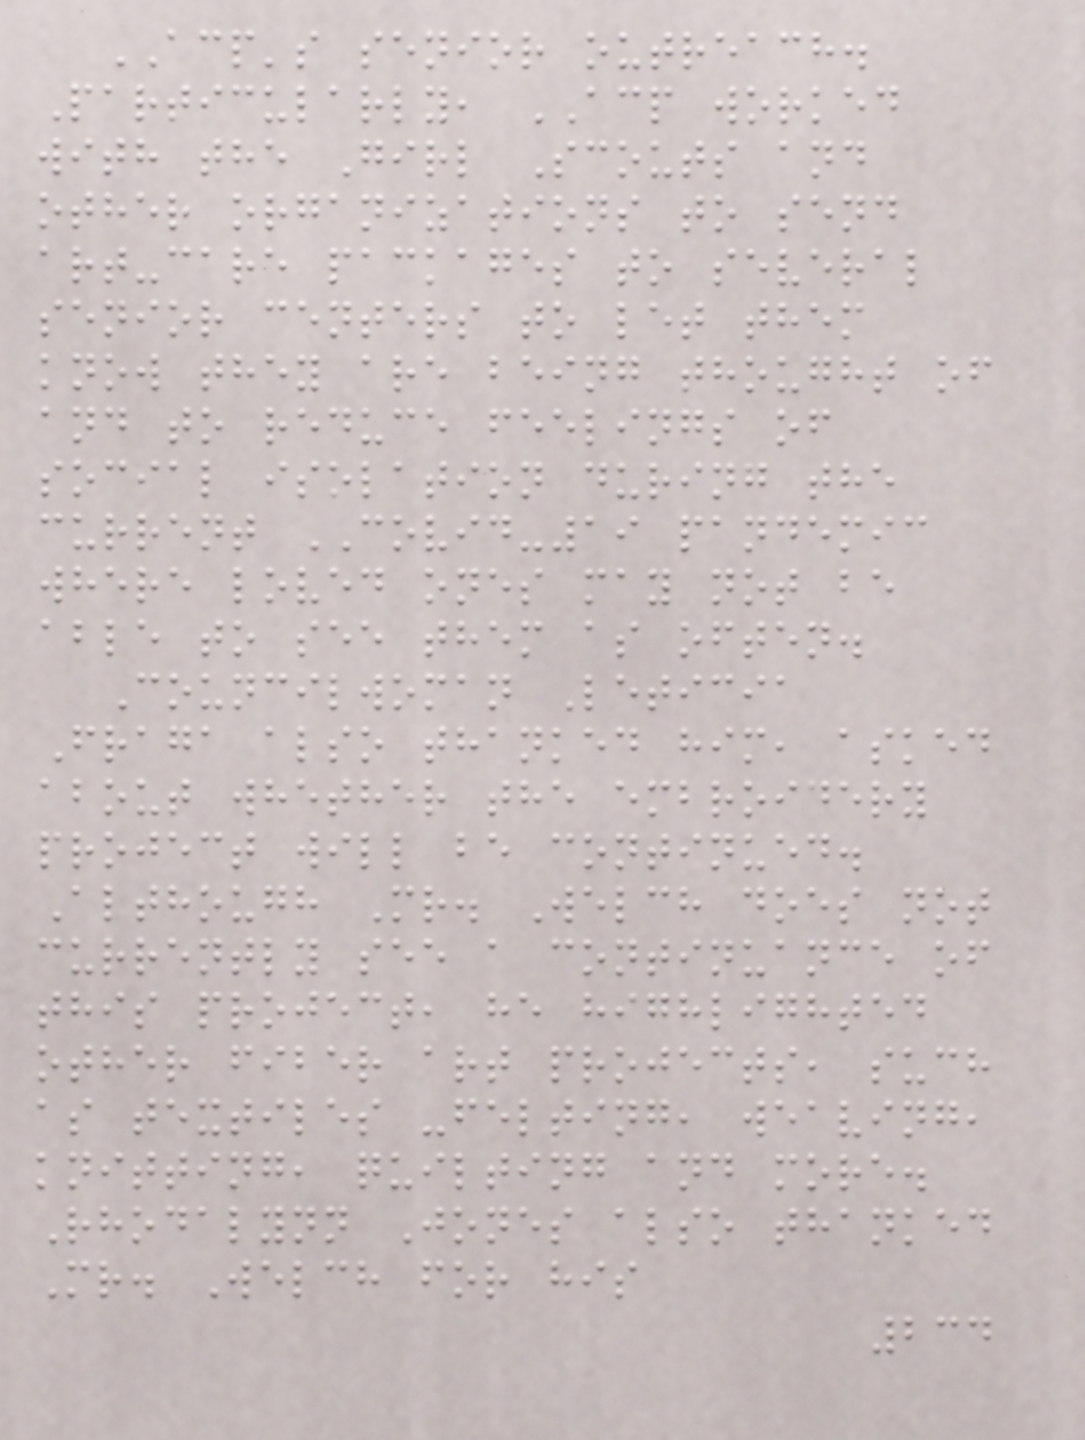ACP's senior outreach.
Particularly, ACP worked
with the Girl Scouts and
other organizations to send
art-care packages to several
senior centers to let them
know they are being thought of
and to reduce feelings of
social isolation during the
current COVID-19 pandemic
where loved ones may not be
able to see them as often.
Councilwoman Leticia
Fraga also thanked him, asked
about whether the embroidery
project will be continued.
Although Mr. Welch does not
currently see a continuance of
this project, he highlighted
other fiber art projects, such
as textiles -felting, weaving,
knitting, quilting and more.
Rhodalynn Jones also thanked
Mr. Welch for his
234
